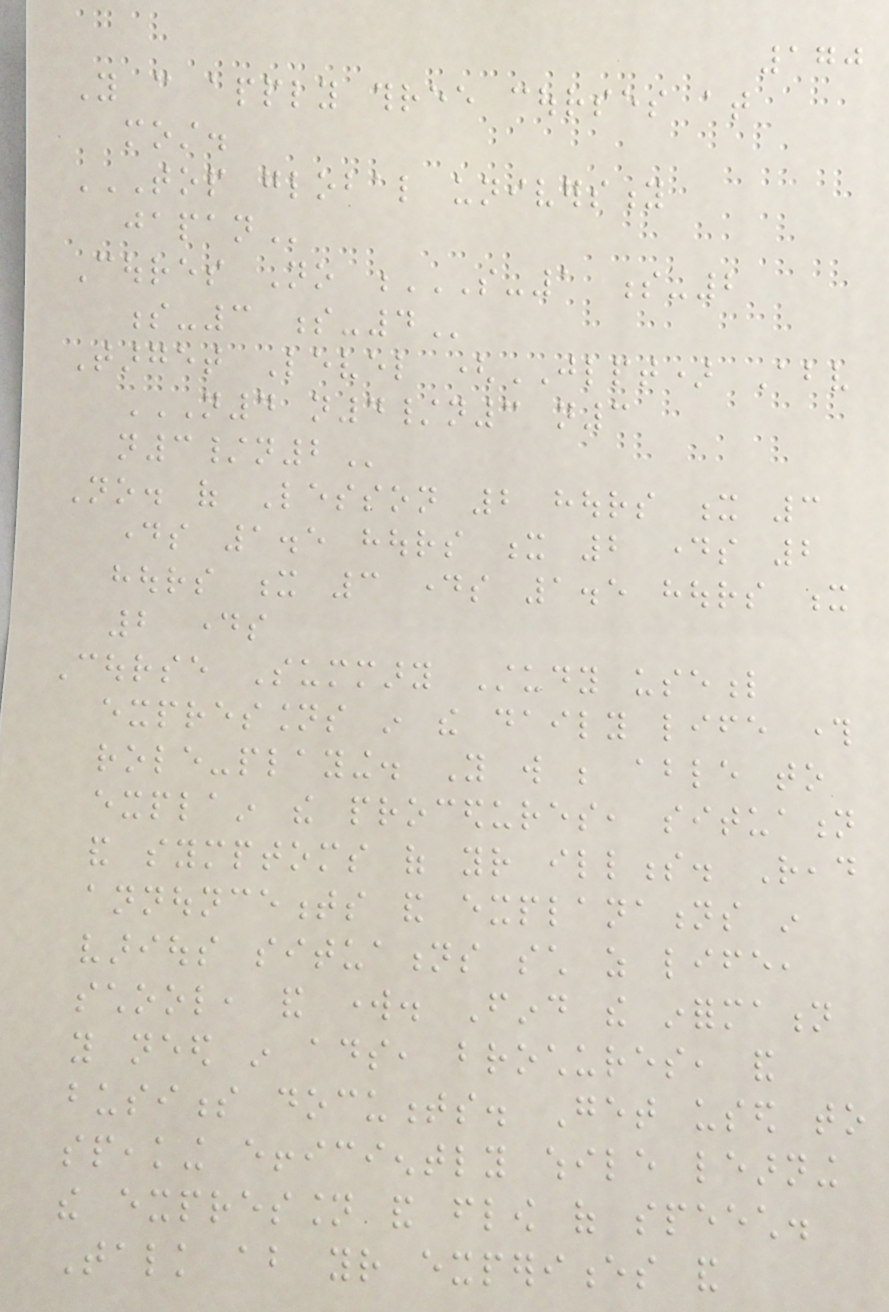170
You can apply three courses at
most.
TOP GLOBAL UNIVERSITY
JAPAN
Coures No S-1 S-2
S-3 S-4
Target Level (JLPT) Above
N4 N4/N3 N3
N3/N2
No. of Lesson 2 hours x 3
days 1.5 hours x 2 days 2
hours x 3 days 1.5 hours x
2 days
Course Summary Study useful
expressions in the daily life through
role-playing. You will be able to
explain the procedures, situation
and symptoms of your illness. Read
announcements and explanations in
various situations such as life,
school, and work. Find the information
you need in ads, brochures, and
business documents. Get used to
speaking efficiently while learning
the expression and flow of speech.
Talk about your experiences and
